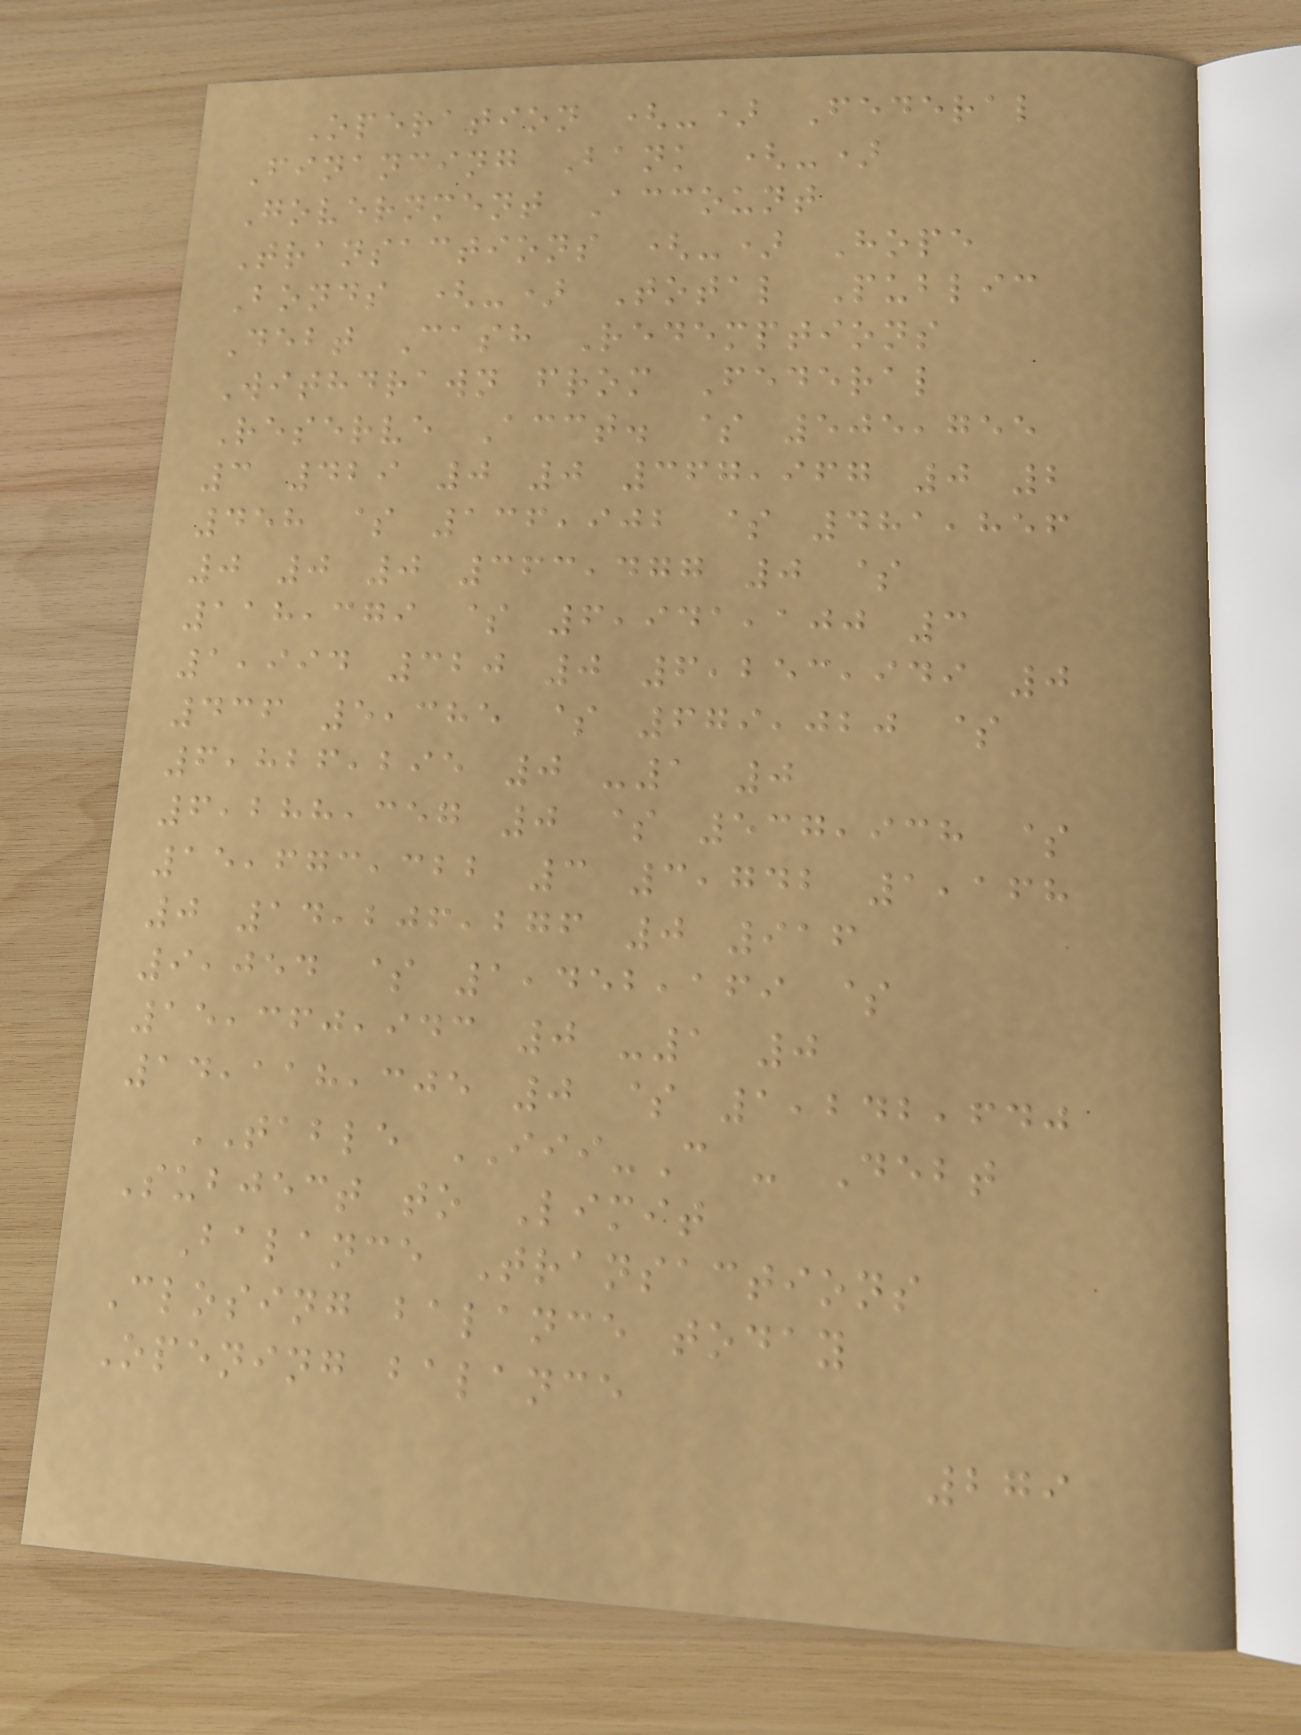Operation (-) Federal
Financing Bank (-)
Government Account
Transactions (-) Hope
Bonds (-) Total Public
Debt Cash Redemptions
Withdrawn from Federal
Reserve Acct. $ 505,755
3 429 0 0 367,967 0 2
458 $ 136,902 $ 481,856
0 0 0 363,477 0 $
118,379 $ 6,941,100 3
1,994 320 0 6,253,949 0
436 5,385 $ 679,020 $
6,826,295 0 -1 0
6,288,357 0 $ 537,938 $
15,673,322 3 3,742 1,168
0 14,206,276 0 916
9,054 $ 1,452,169 $
15,360,943 0 -1 0
14,118,305 0 $ 1,242,640
TABLE III-C - Debt
Subject to Limit
Balance Transactions
Closing balance today
Opening balance
279
